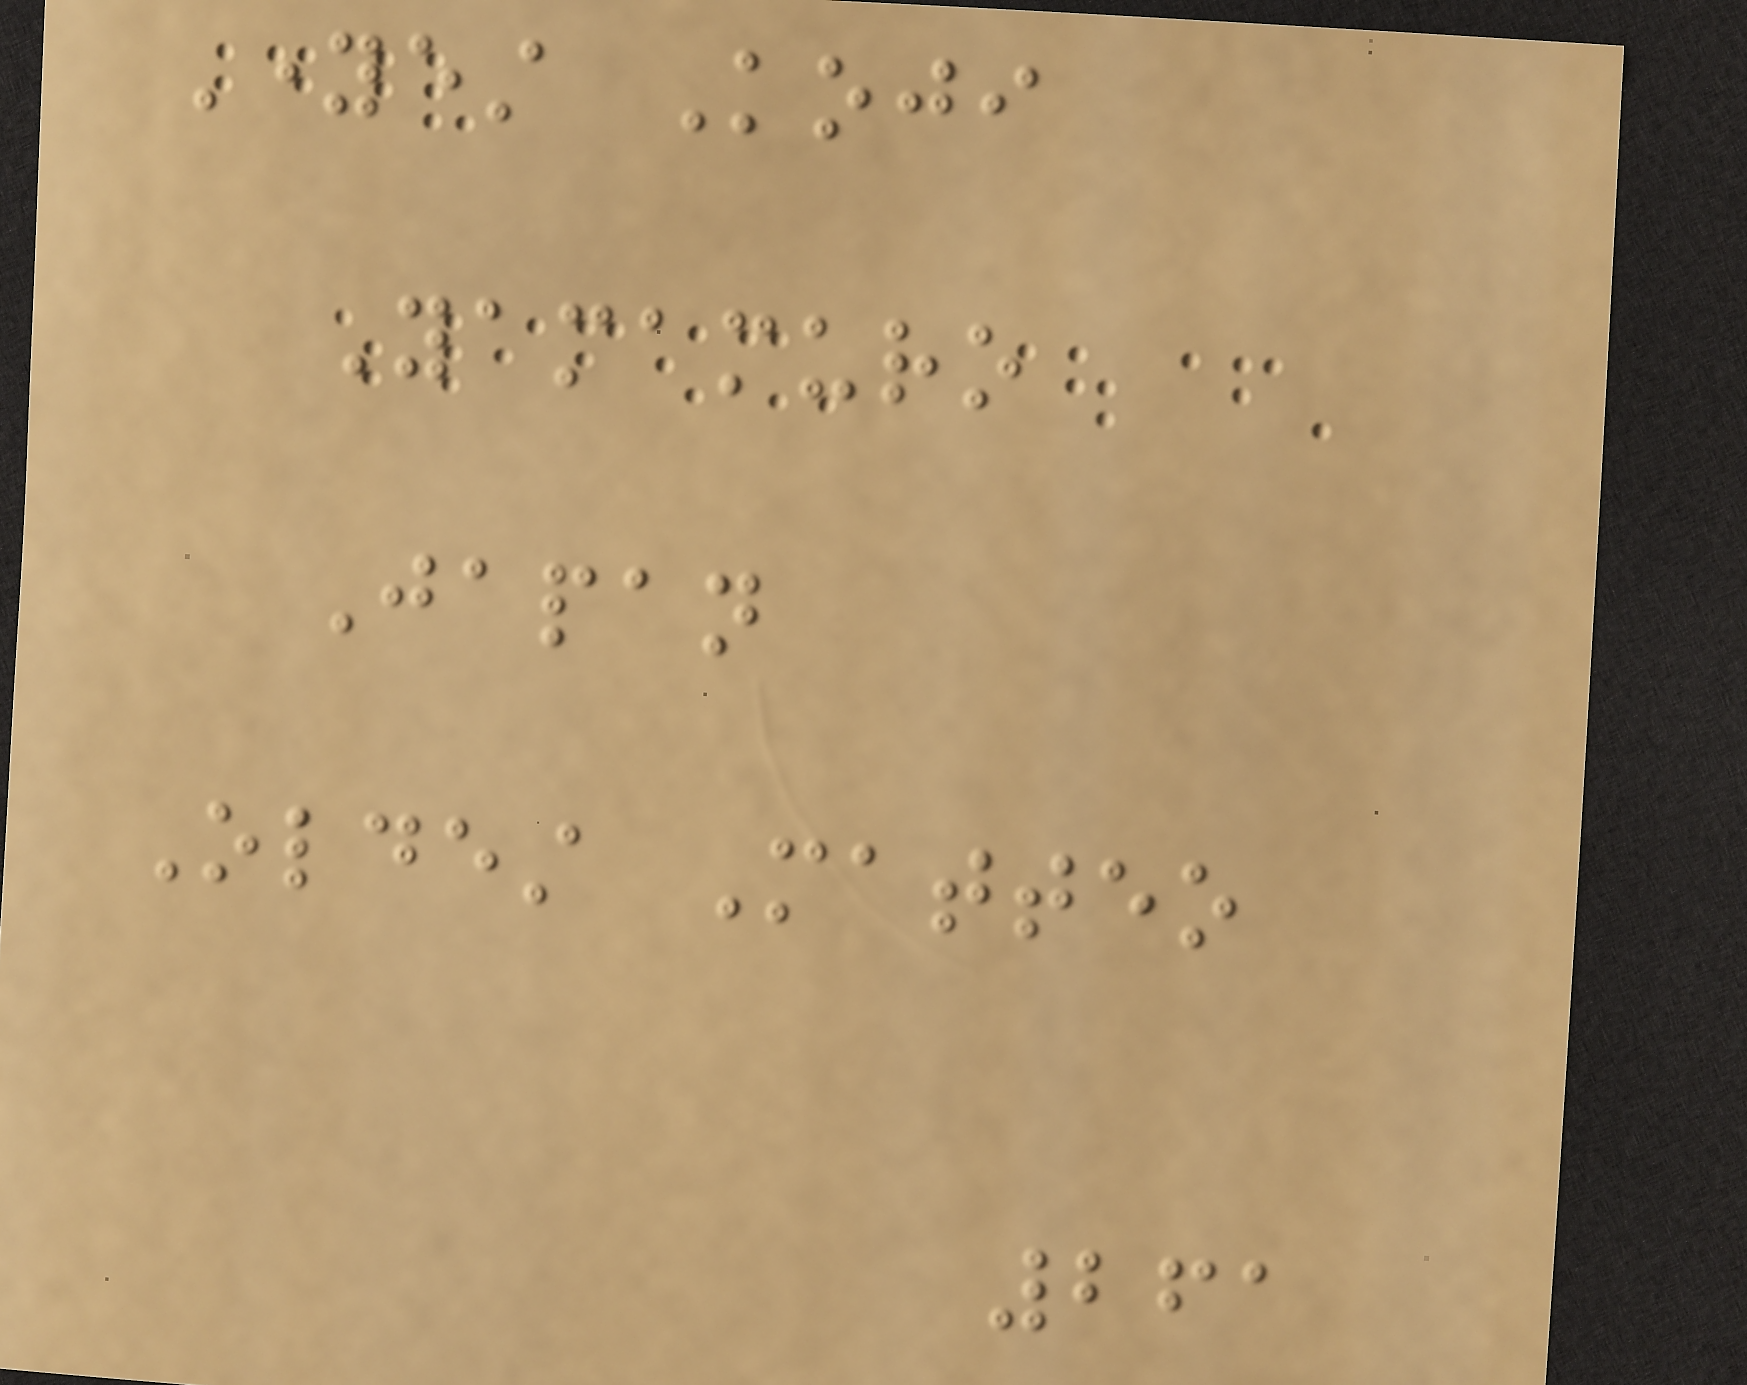Youngest Koji
Yamamuro
Japan
Oldest Matteo
261
